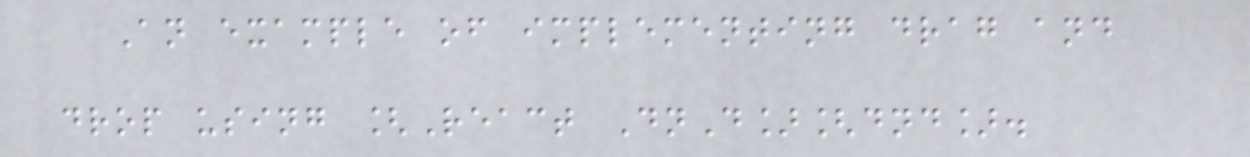An example of implementing drag and
drop using [React DnD][dnd].
